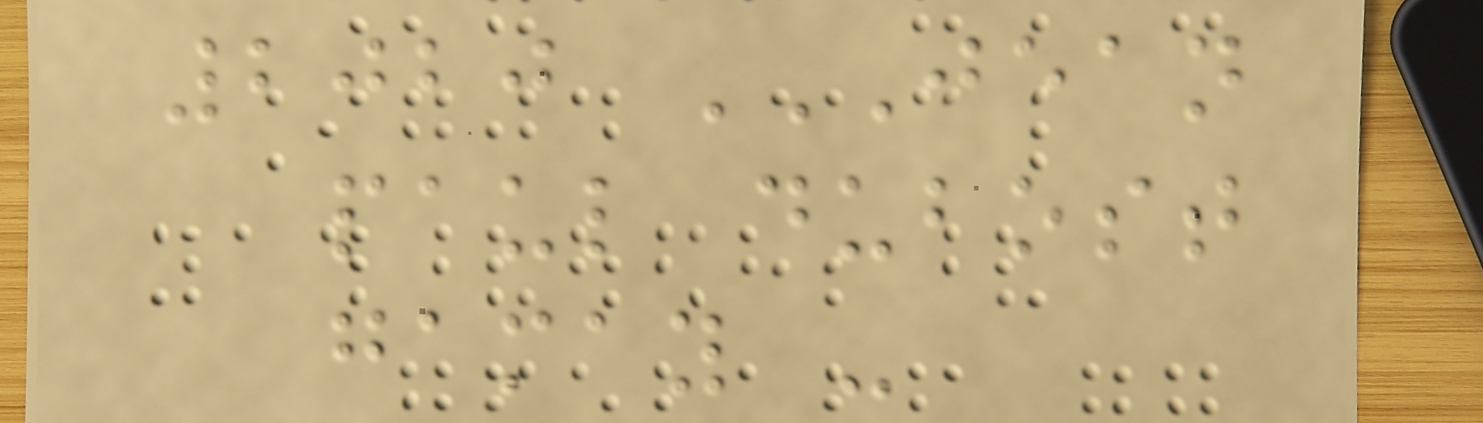2020 JEAN
PAUL DUBOST
GAMAY -
